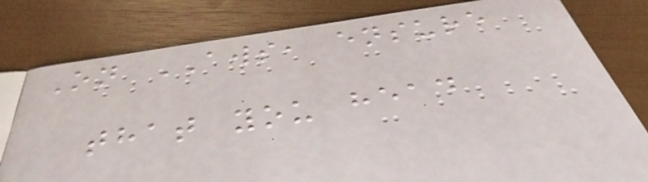On AWS, ensure
that you head
